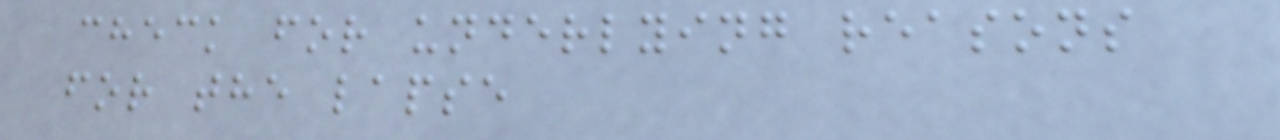check for underlying reasons
for the lapse
